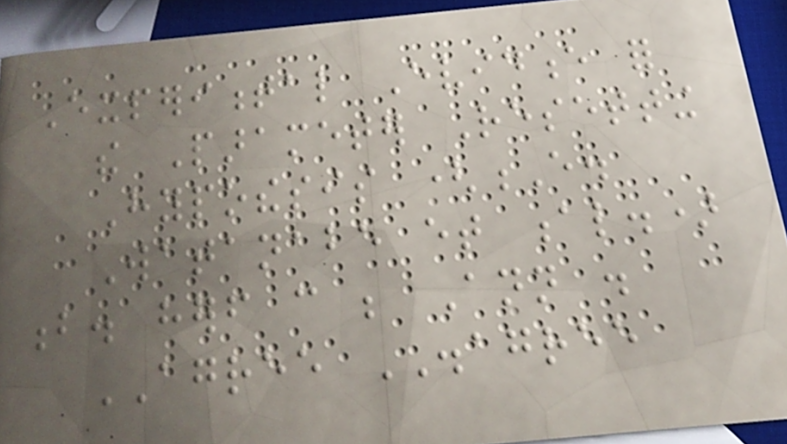Experimental Evidence for
the Parameter Resetting
Hypothesis (E.
Watanabe et al.)
b. herself can be Ann .
AGREE DISAGREE
